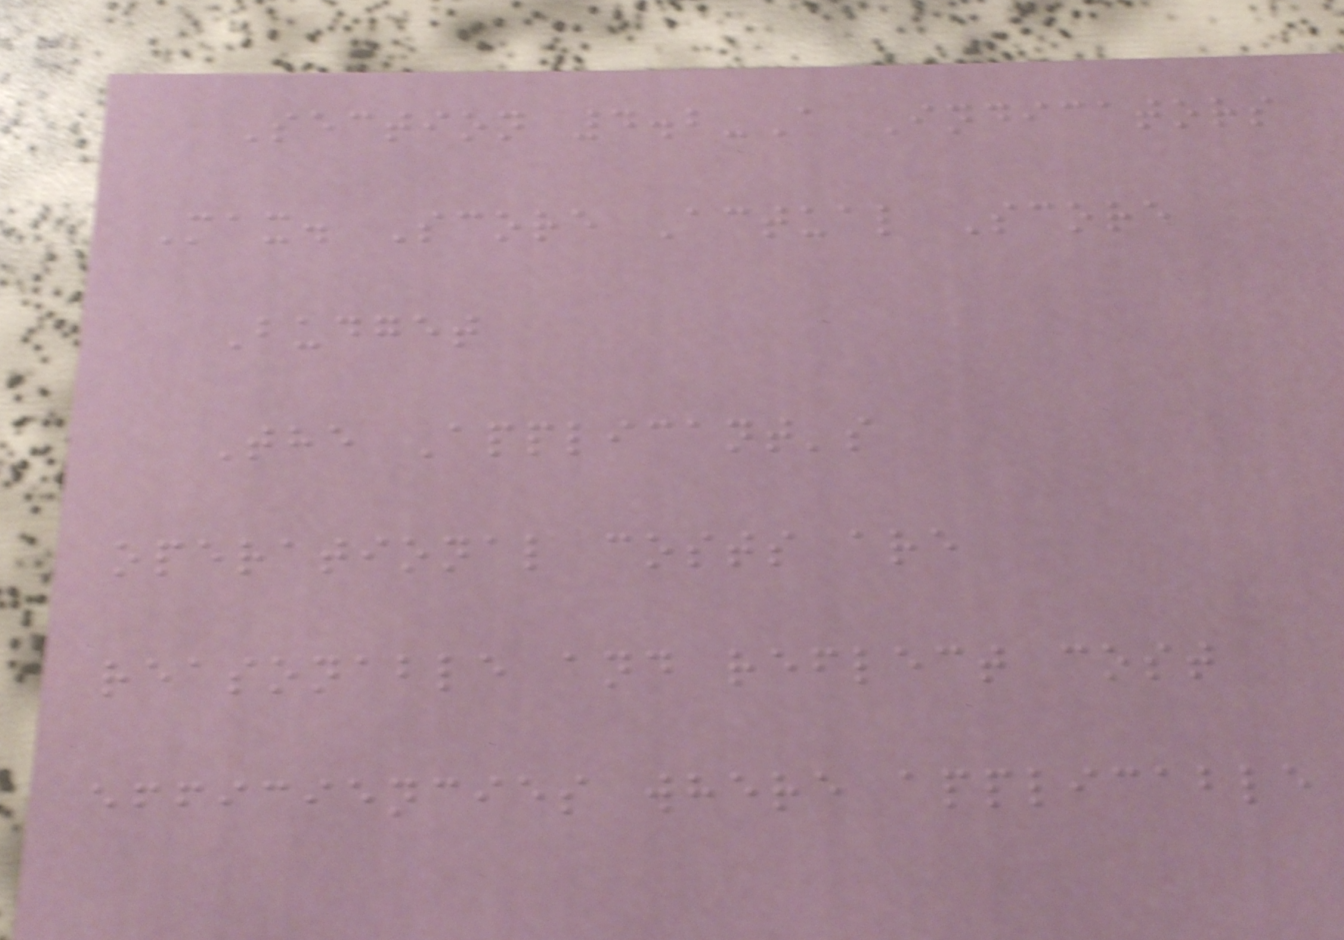Section 4.2-A Indicators
Max. Score Actual Score
Budget
The Applicant's
operational costs are
reasonable and reflect cost
efficiencies where applicable
